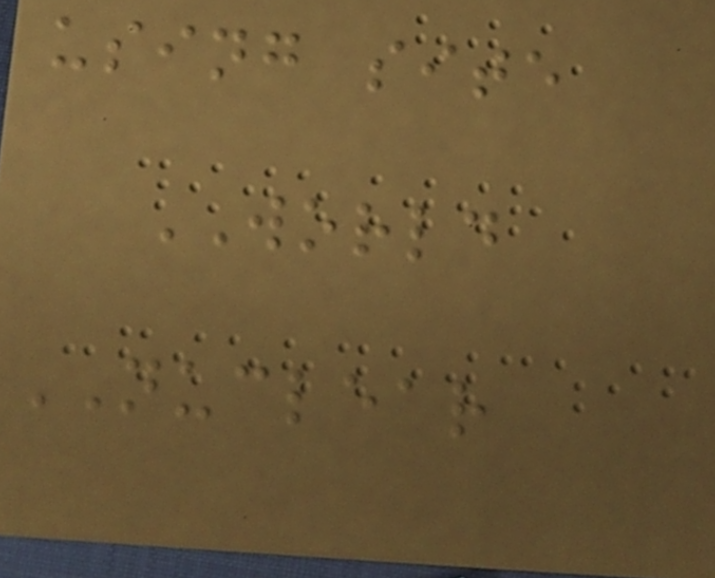using site
WORLD
NUCLEAR
